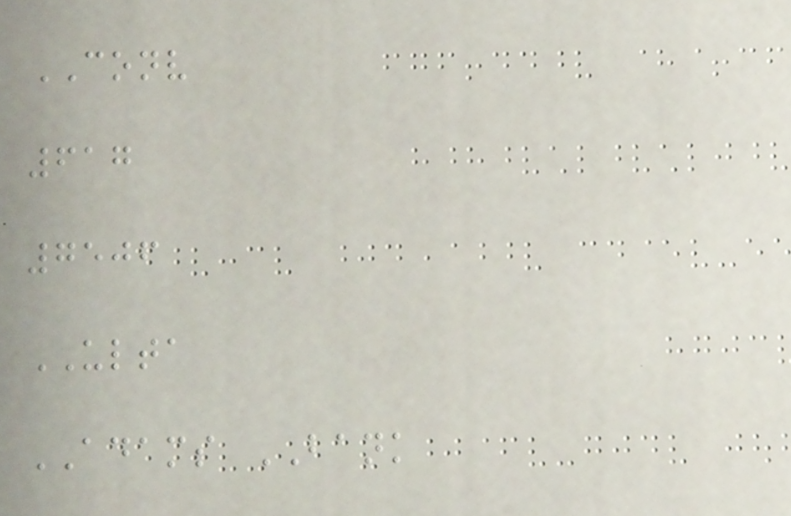CONV
617
7506
ULTA
ADAMS BANK
